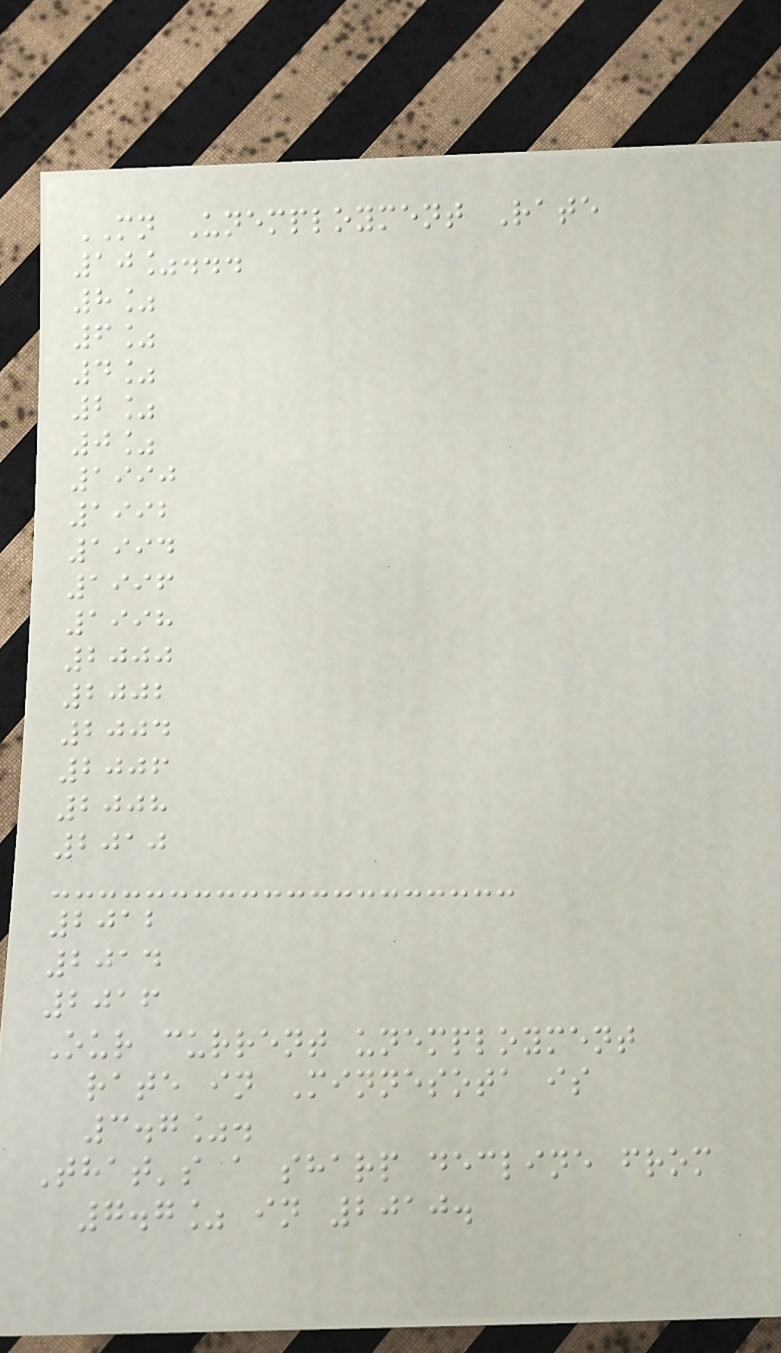MN Unemployment Rate
10%...
8%
6%
4%
2%
0%
1990
1992
1994
1996
1998
2000
2002
2004
2006
2008
2010
2012
2014
2016
Our current unemployment
rate in Minnesota is
3.7%.
That's a sharp decline from
7.7% in 2010.
